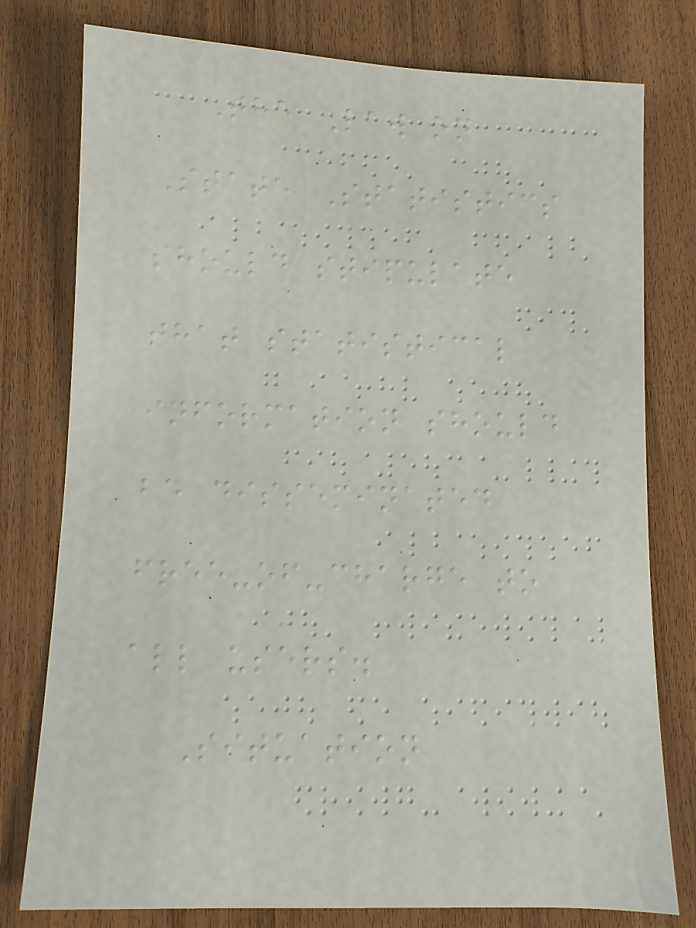The Law on
State Statistics
should stipulate
that statistical
information should
be disseminated
free-of-charge to
all users.
Situation
